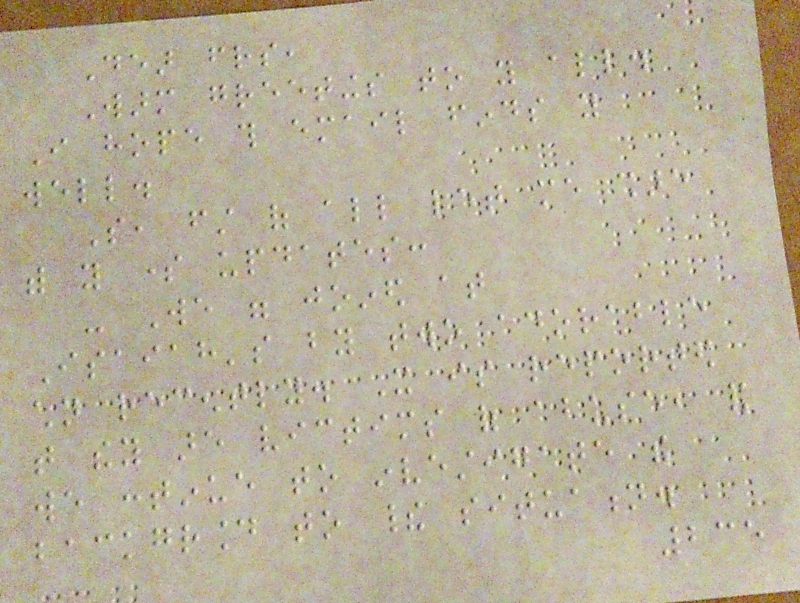Dear friends,
Warm greetings to you all.
I hope this email finds you
well.
So, first of all let me share
with you some updates:
- We were joined at
Isaiah's by two adorable
children recently. It is reported
that they are victims of abuse, and
we continue to investigate the
background to their situation.
235
